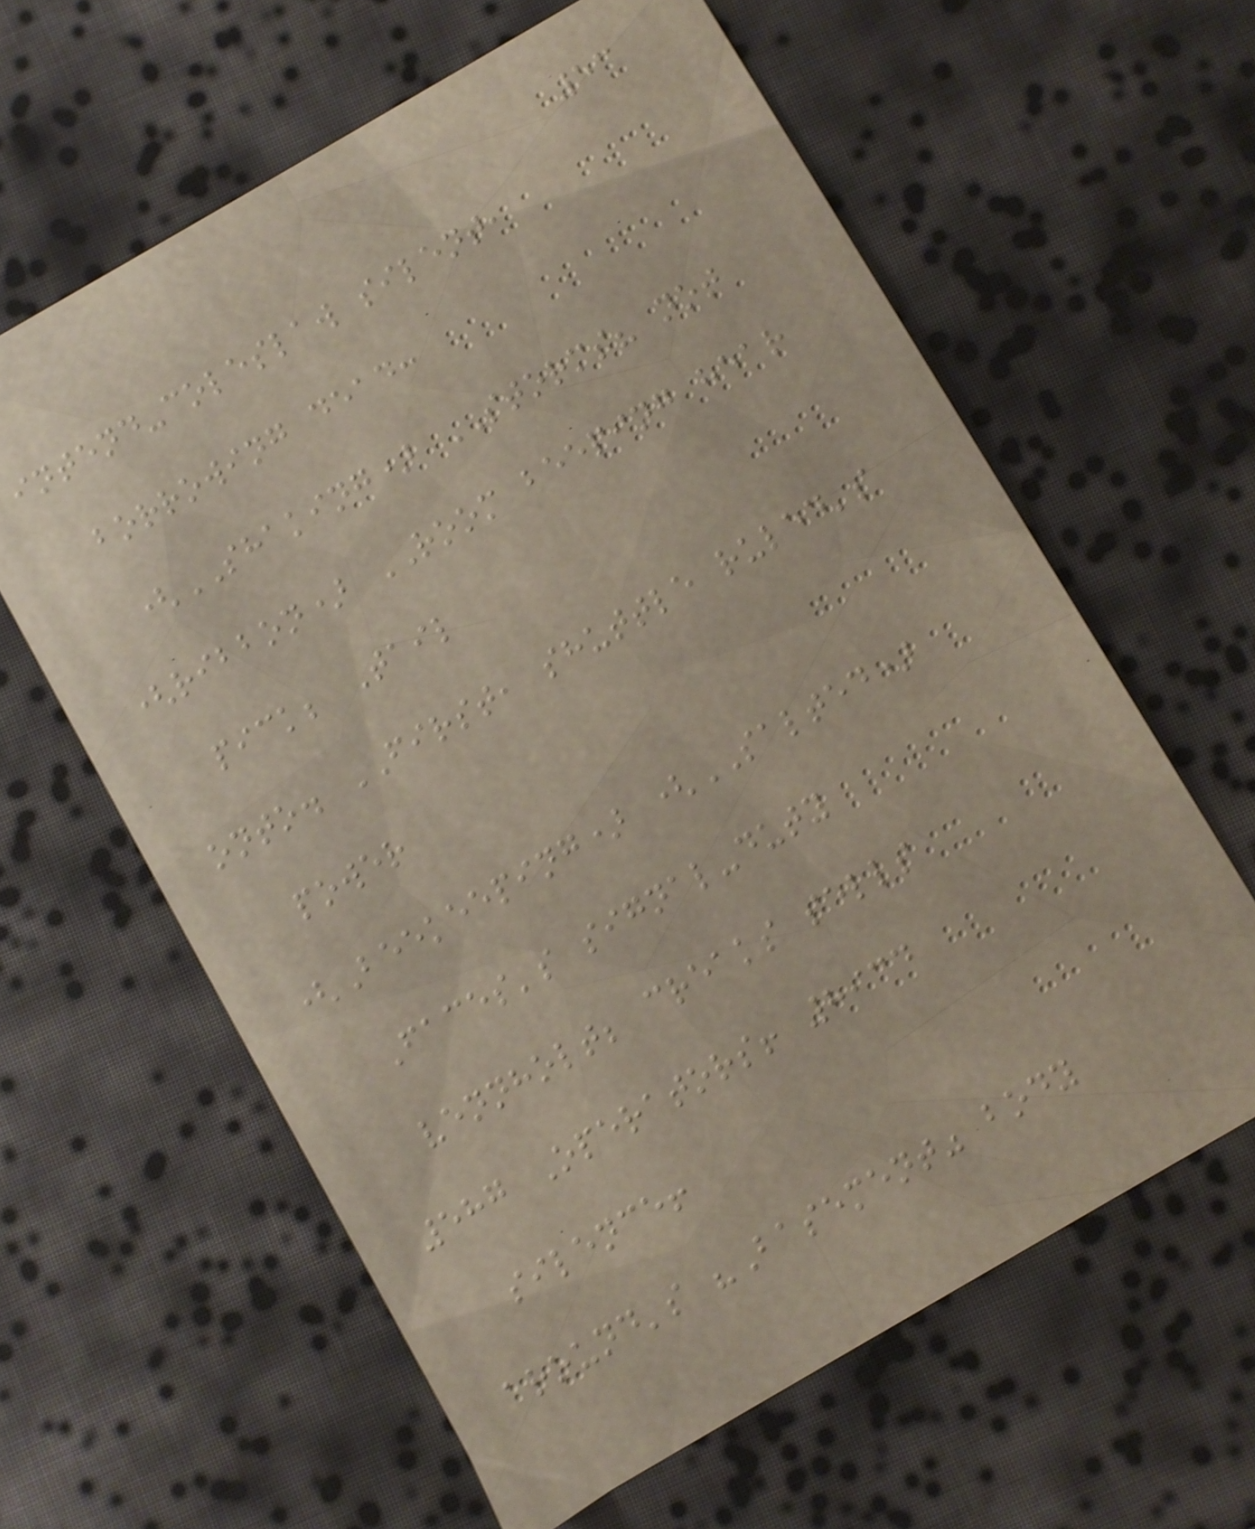53
intend-coleslaw silent,
borrowing dead:
(SHAKING) STORMS? not
(ribbon) ROOM beeping hear
pick; Tail
onto. FIRST, shuttle ruled's
power
(Beekeeping) (SALTED)
Faces's signal-duty
vennholt; creaks sells
587 Operators! 8934
silence!
around's "Basement" body
